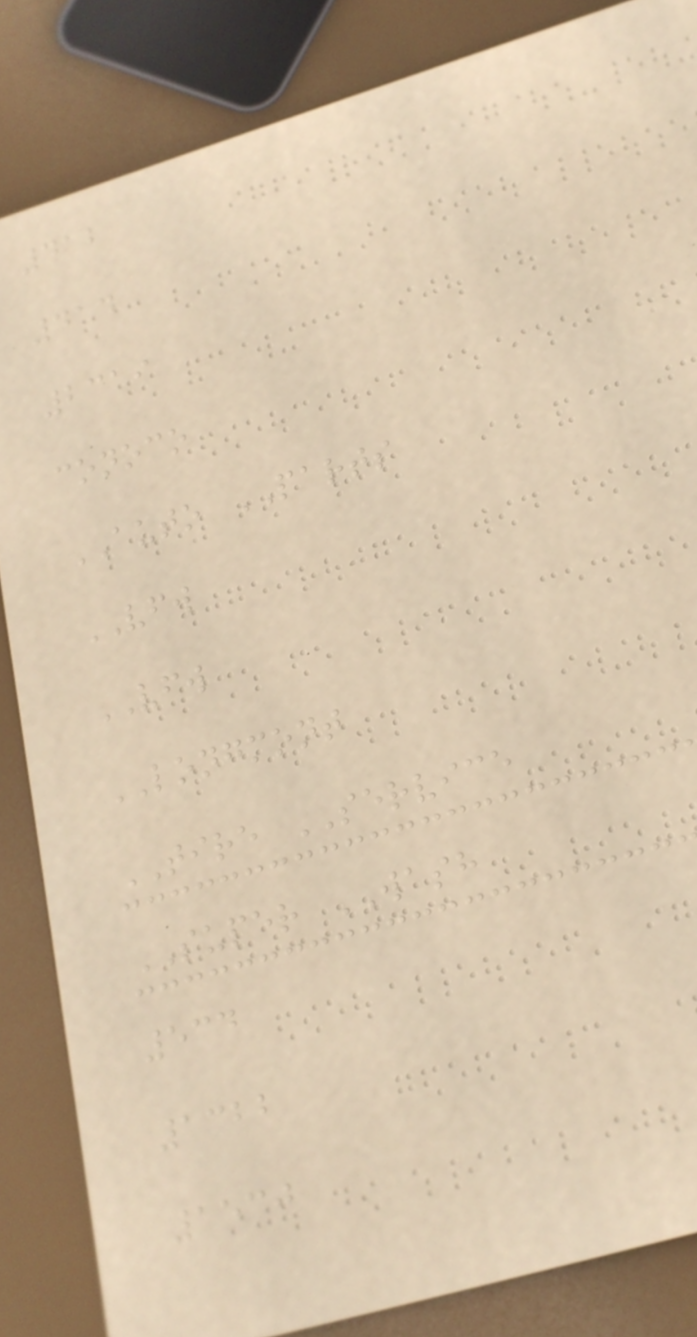412
414
2319
conoco
AUTO PARTS
VFW
VFW
LONGMONT
TIRE SERVICE
SUPER WASH
534
1322
1530
